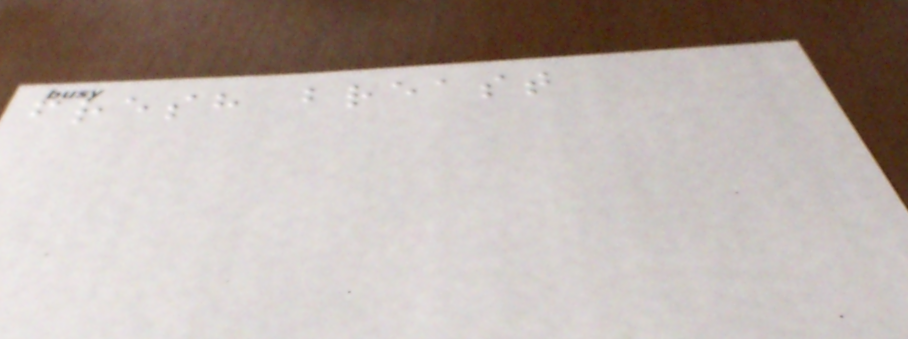fresh breast
